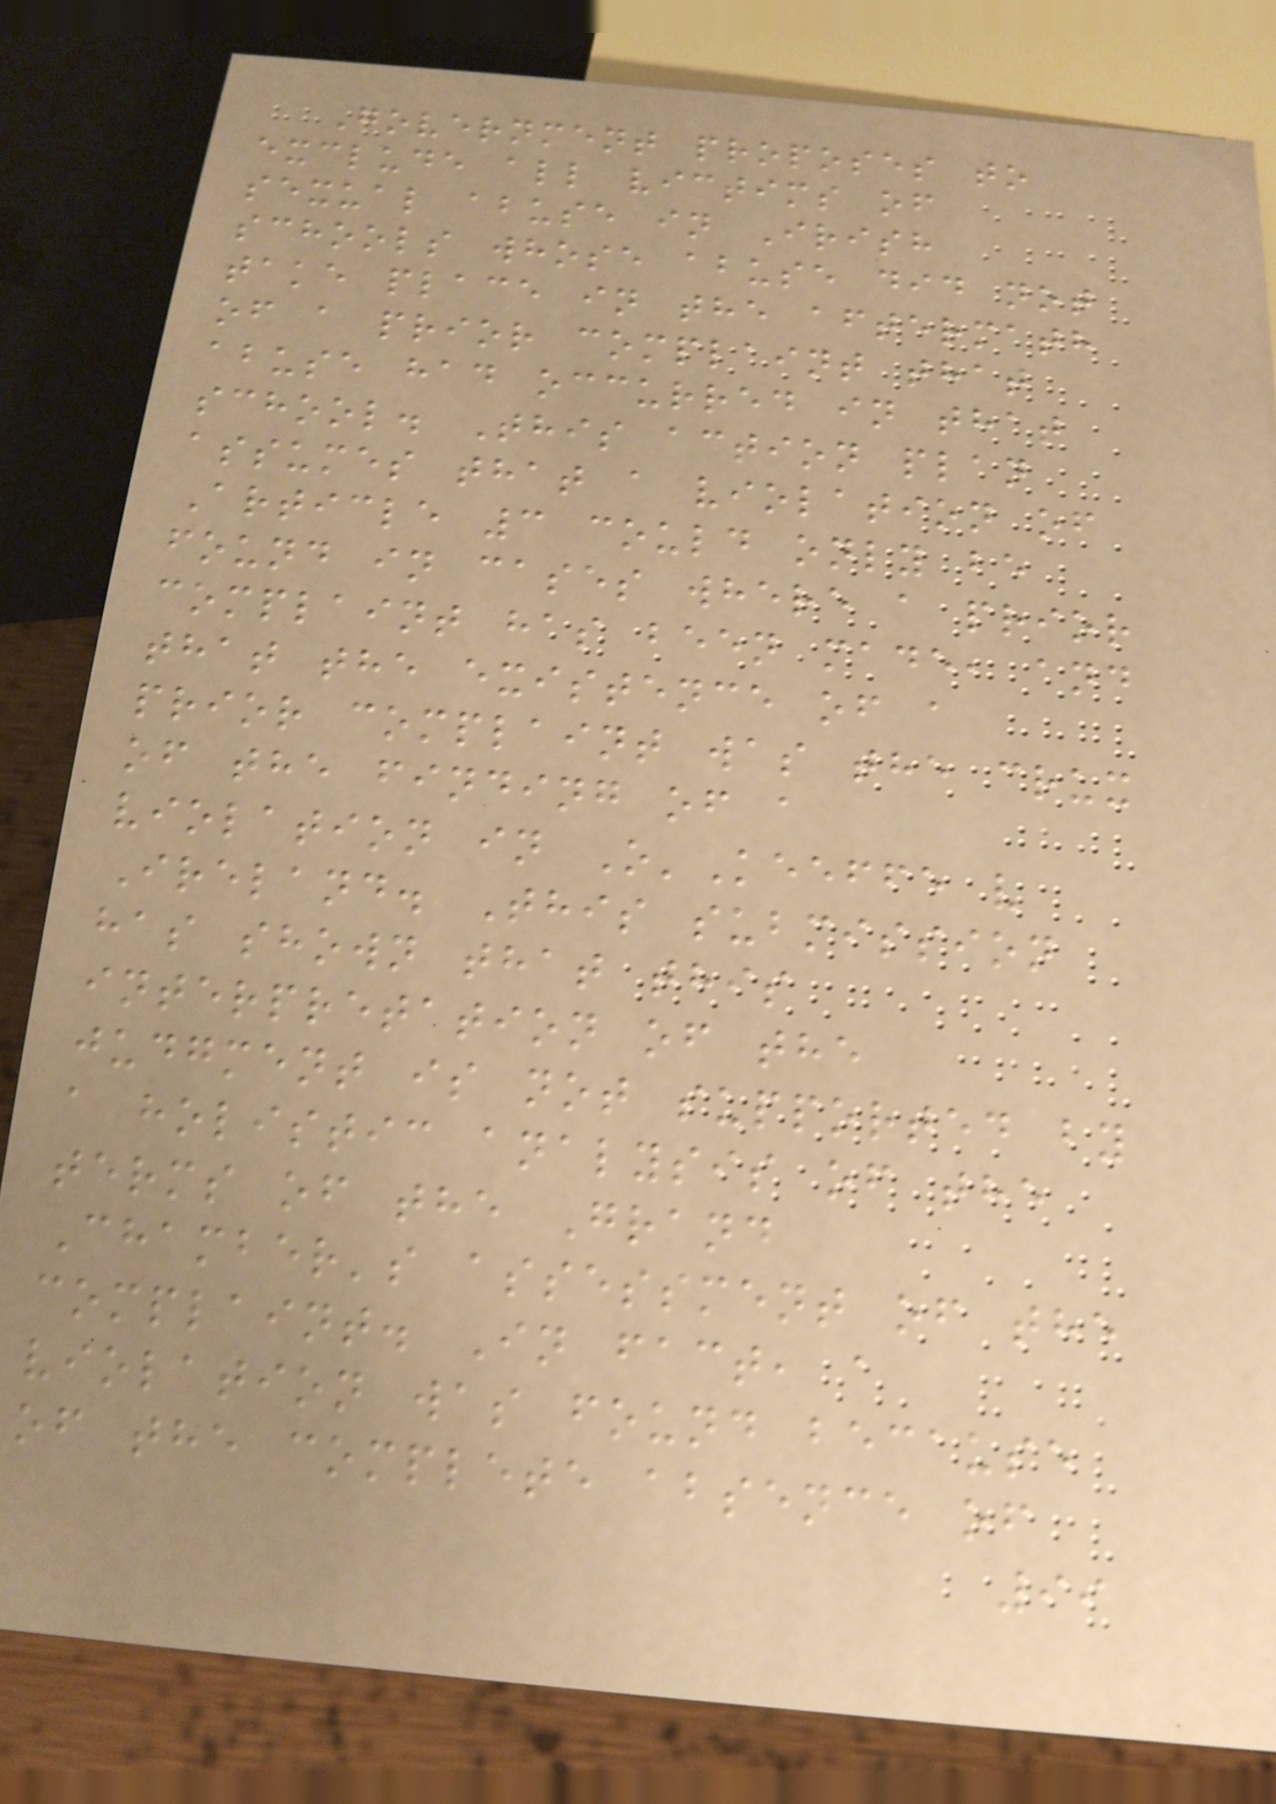Government proposes to
exclude all victims of
sexual abuse in Irish
schools whose abuse did not
take place in the aftermath
of a prior complaint that
abuse had occurred in that
school. This action plan
assumes that a violation of
Article 3 could only be
found in cases where a prior
complaint has been made, and
that the existence of a
prior complaint was the crux
of the finding of a
violation in O'Keeffe v
Ireland. This submission
has shown that this
interpretation of the
judgment is not supported by
a holistic analysis of the
terms of the Grand
Chamber's assessment of the
complaint. In fact, a
violation was found because
of the complete absence of
99
